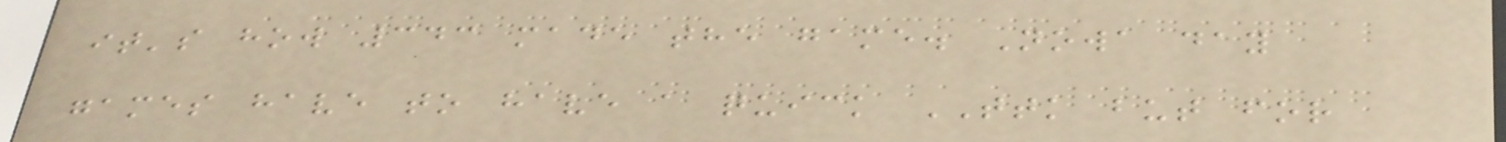it's how 343 made the game. Nowa day
games have to have a quick TTK but for
